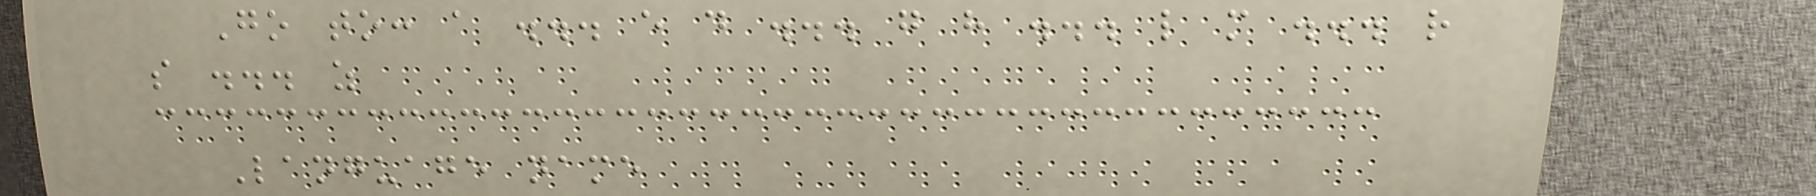Go to: a ... e d ... g h ... l m ... r
s ... z
Language name
